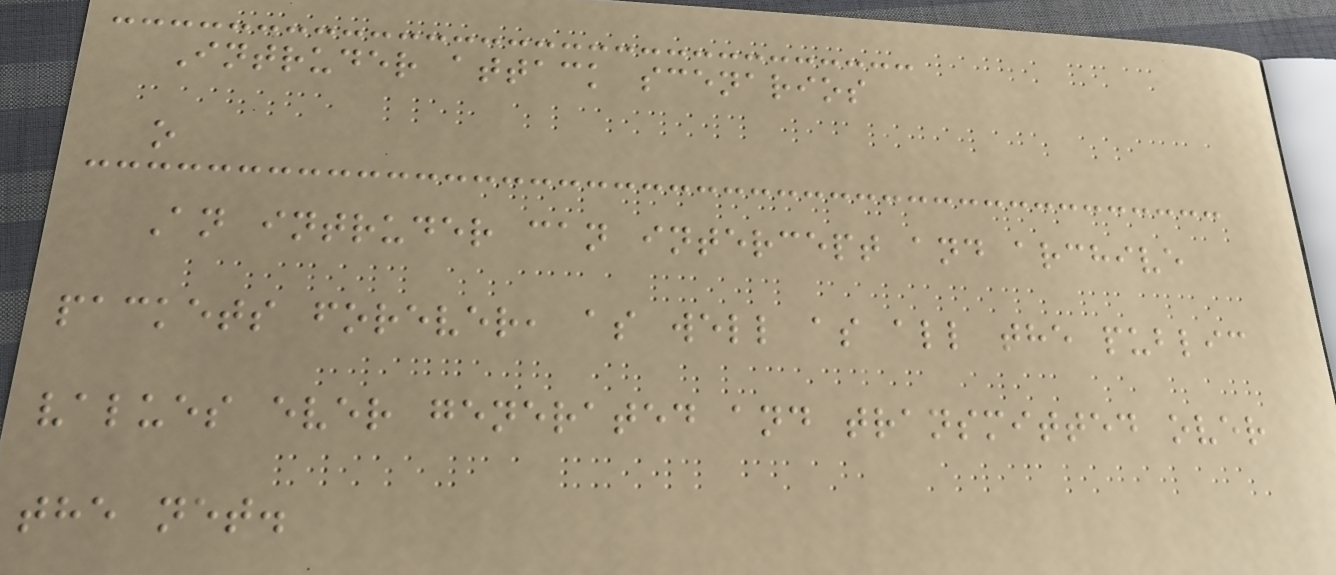Intruder attack scenarios
o
An intruder can intercept and archive
packets forever, as well as all the public
values ever generated and transmitted over
the net.
